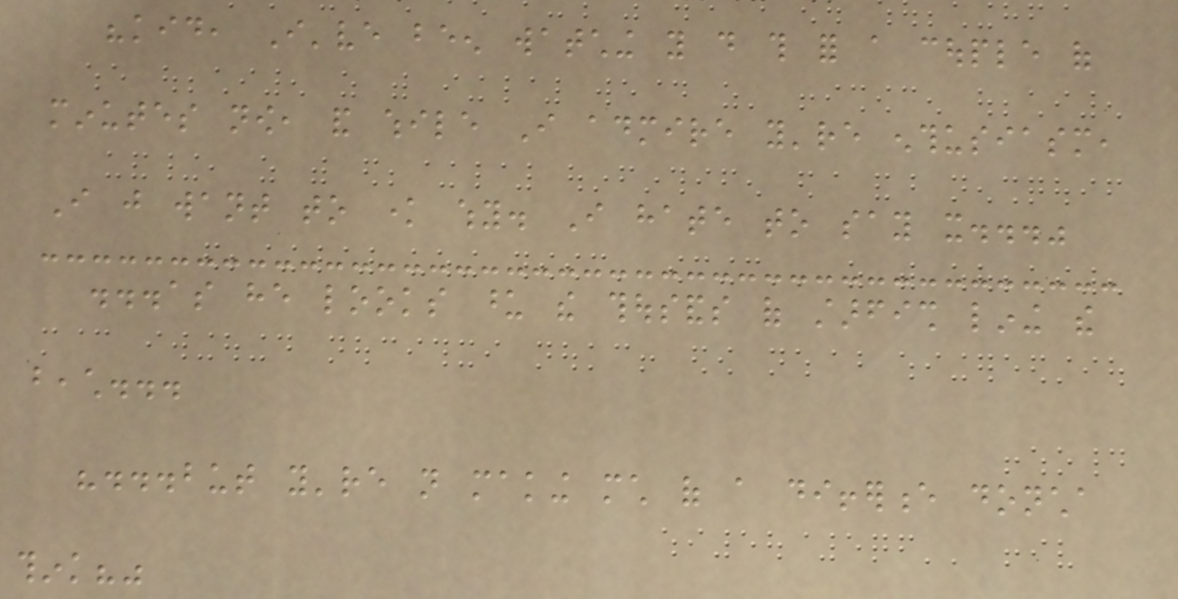"kid, I've been watching you do this for a couple of
minutes now, and while I admire you're enthusiasm,
I just want to know why. I hate to say it..."
...as he looks upon the thousands of starfish lining the
beach...
"...but you're not making much of a difference doncha
think?"
